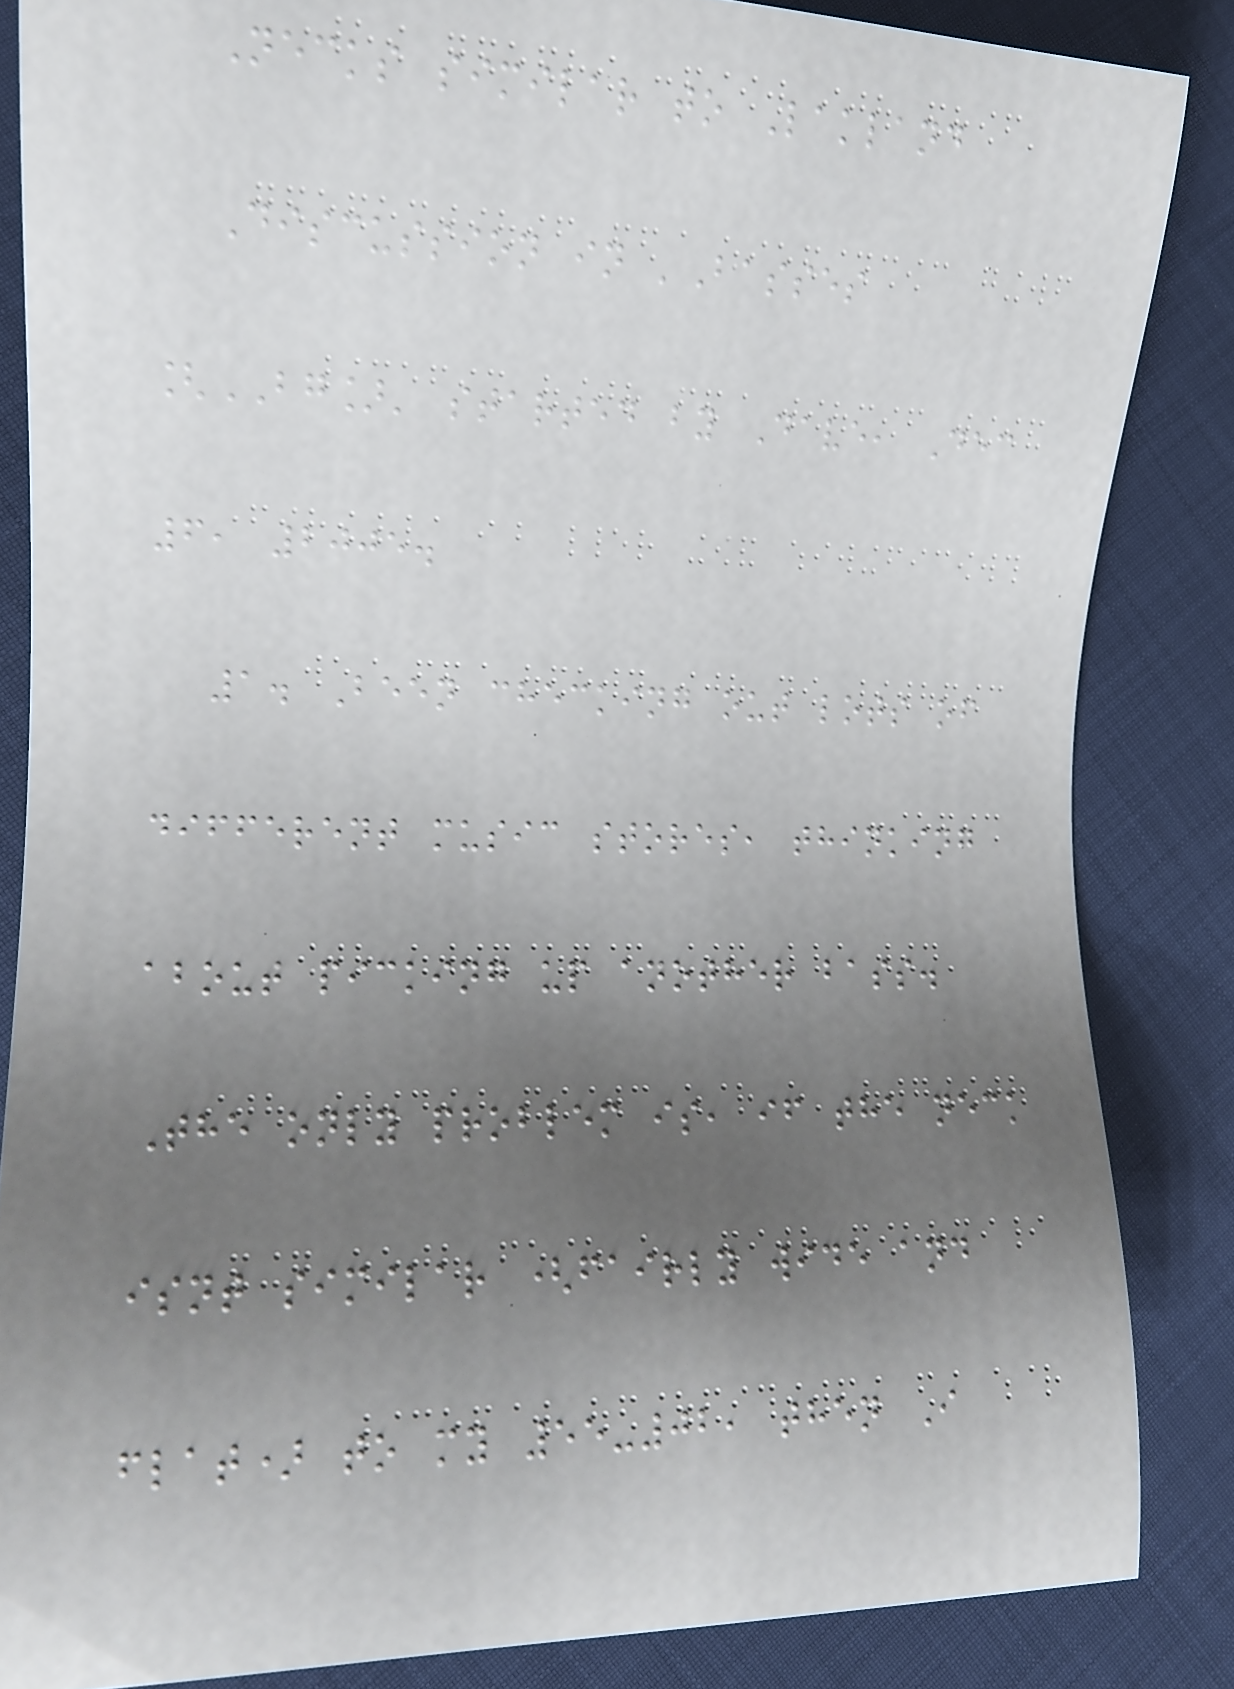Necks similar to Lakland
Discussion in 'Basses
[BG]' started by Dave, Dec
6, 2005.
1. Been checking out lots of
different music stores, thinking
about picking up another bass.
The only problem is, if the neck
isnt similar (fairly wide and
flat) to my 55-02, then I
